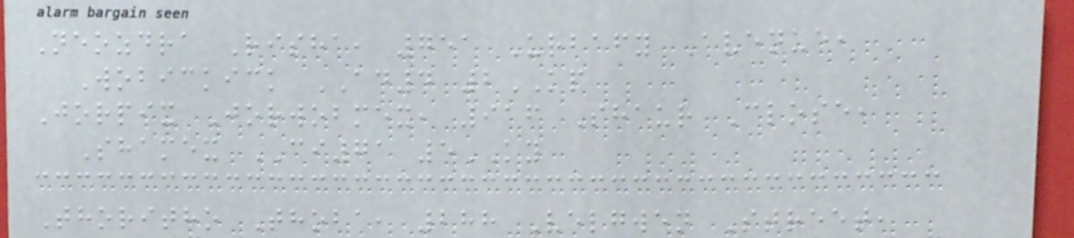Neozdra Risha, 751 Urbafy Avenue,
Wobickick AD4 2KP
Jorpix Jorwobmex, 916 Shaur Close,
Shamex CI71 5KY
Thoritho Thoba, 288 Velgwen Street,
